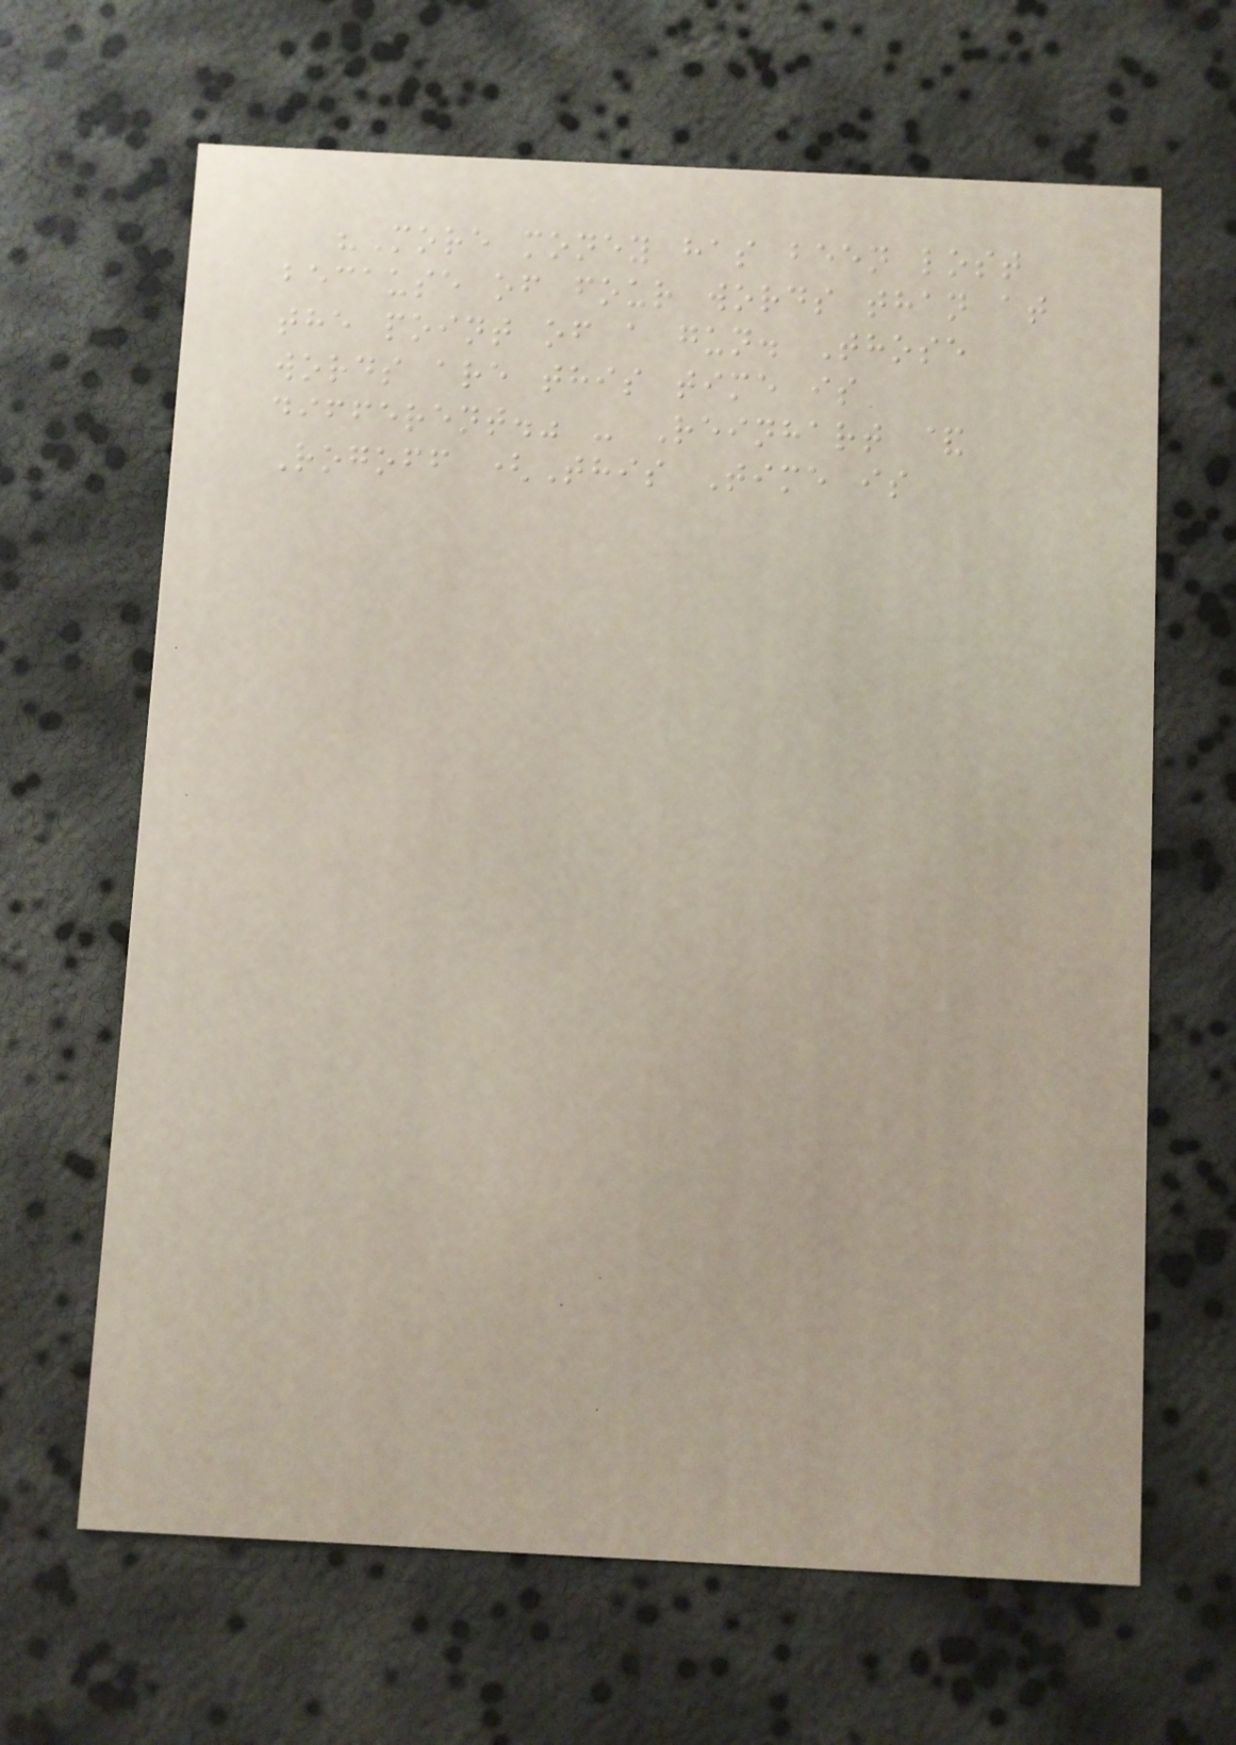"More money has been lost
because of four words than at
the point of a gun. Those
words are this time is
different." - Reinhart &
Rogoff (This Time is
